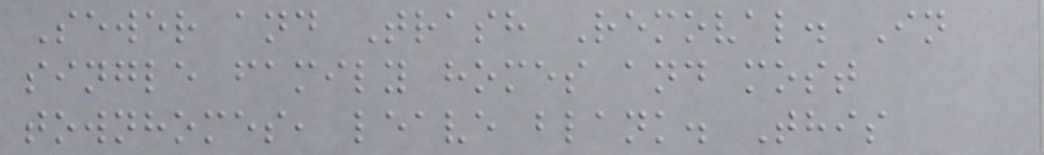Sewer and Trash Removal. In
single family homes and most
townhomes, leave blank. This
